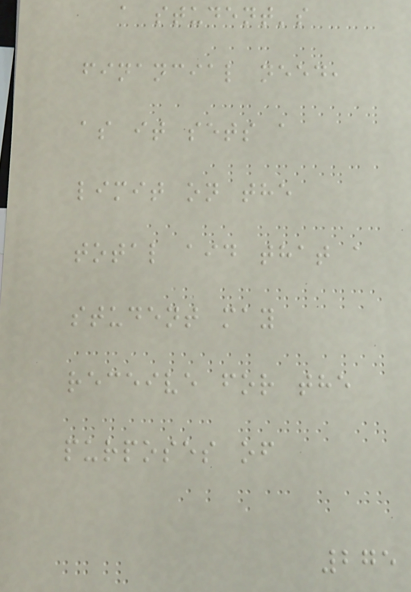a student's
financial need,
as it sets a
limit on the
total aid that a
student may
receive for the
purposes of
275
